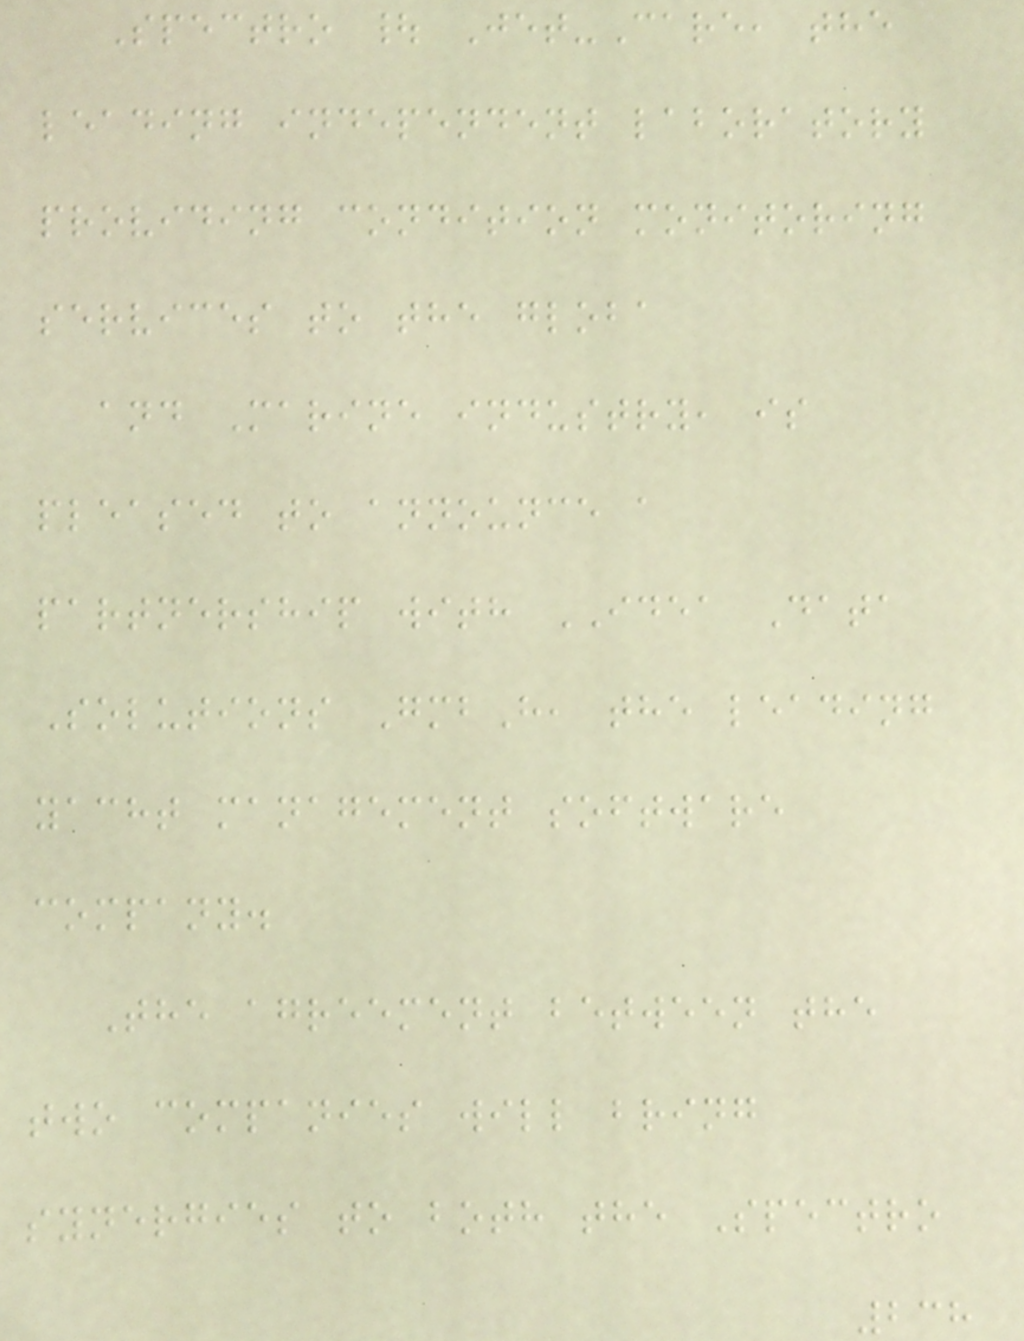Spectro | Jet-Care, the
leading independent laboratory
providing condition monitoring
services to the globa
and Marine industry, is
pleased to announce a
partnership with IDEA Data
Solutions GmbH, the leading
yacht management software
company.
The agreement between the
two companies will bring
synergies to both the Spectro
238
